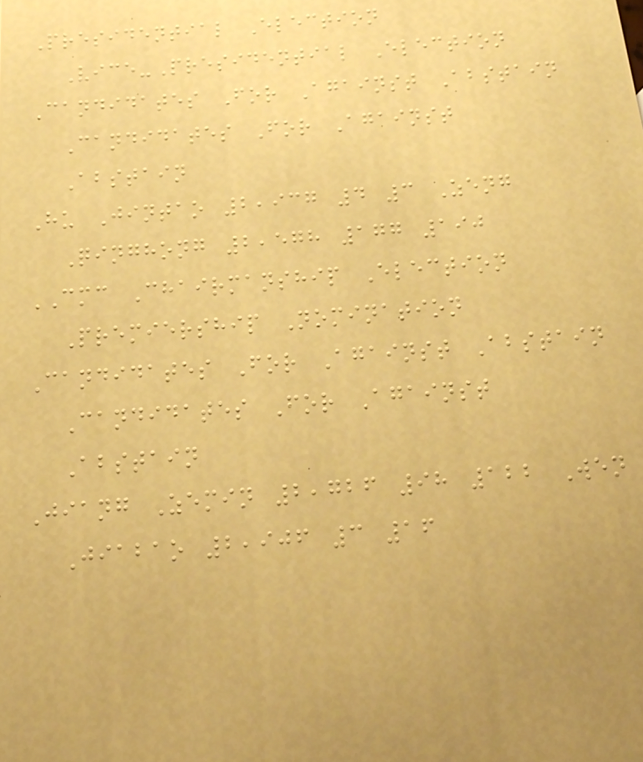Presidential Election
Vice-Presidential Election
Candidates For Against Abstain
Candidates For Against
Abstain
Hu Jintao 2,937 4 3 Zeng
Qinghong 2,578 177 190
CMC Chairmanship Election
Premiership Nomination
Candidates For Against Abstain
Candidates For Against
Abstain
Jiang Zemin 2,726 98 122 Wen
Jiabao 2,906 3 16
